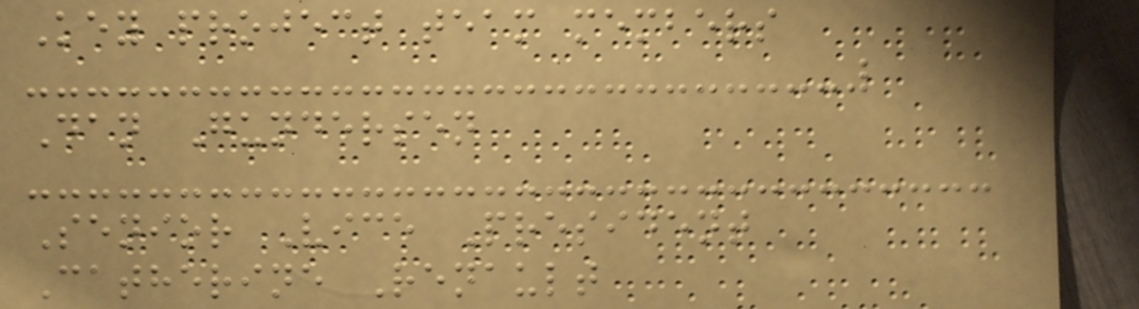Key project team members
Dan Gundersen
Senior Vice President
Catherine Renault
